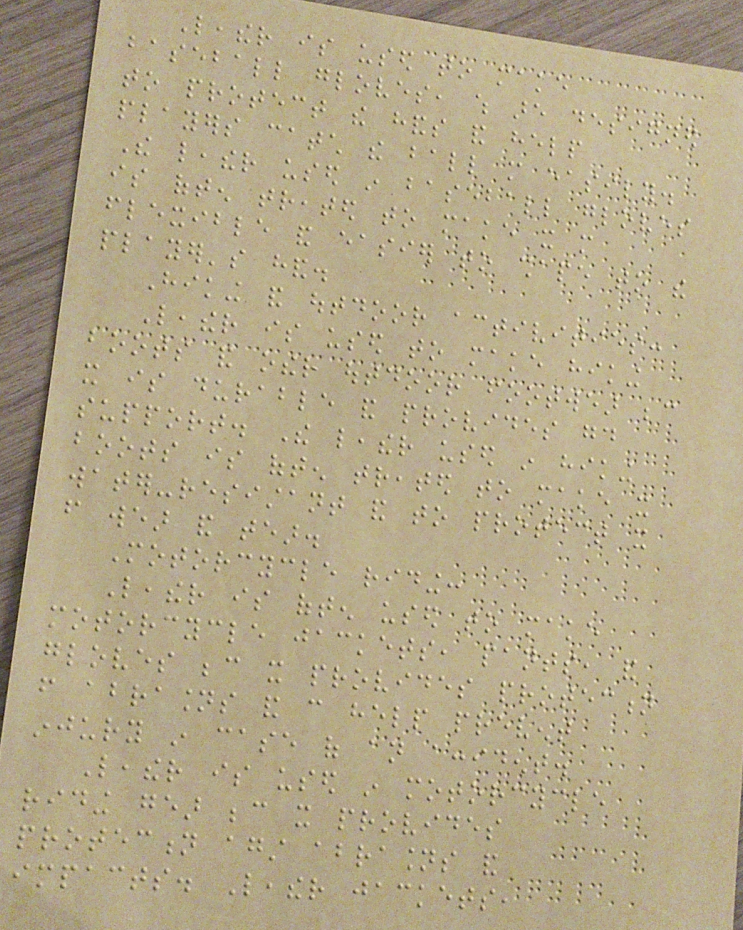Leather is used to make
baseball gloves, which are designed
to protect the hands and help
players catch the ball more easily.
The leather used in baseball gloves
is often treated to make it more
flexible and easier to shape to the
player's hand.
Hiking and outdoor activities:
Leather is used to make hiking
boots and other outdoor footwear because
it is durable and provides good
support. The leather used in hiking
boots is often treated to make it
water-resistant and to protect it
from wear and tear.
Motorcycle riding:
Leather is often used to make
motorcycle jackets, pants, and
gloves because it provides protection
from abrasions and can help prevent
injury in case of an accident.
Leather is used in motorcycle
riding gear because it provides
protection against abrasions and
impacts. Leather jackets,
